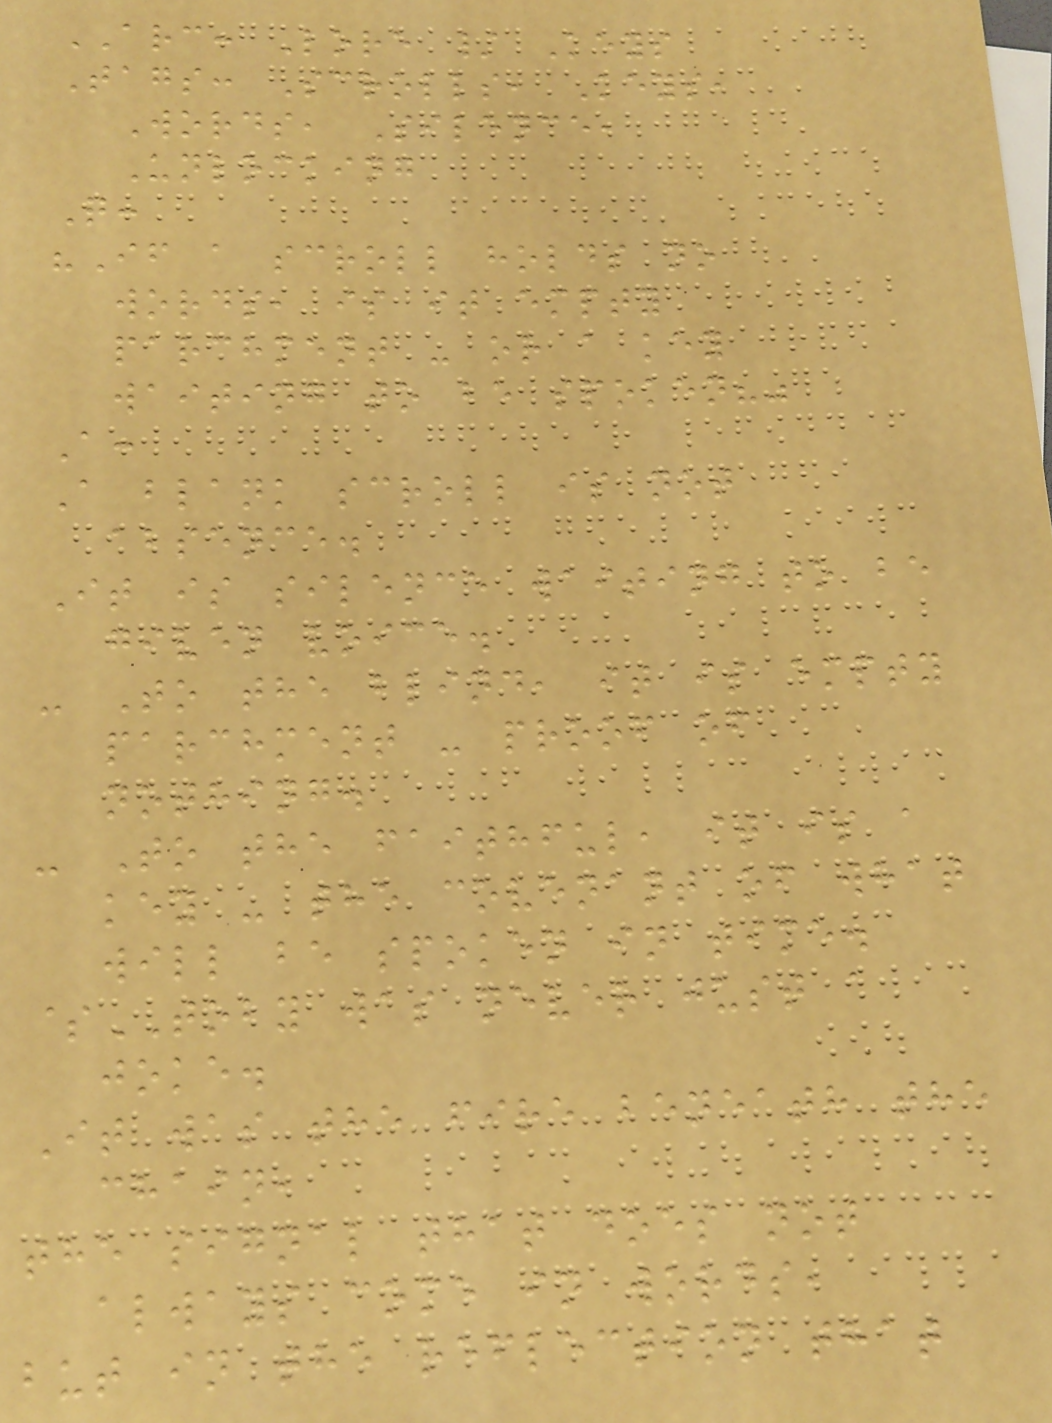ARC: Lore / Keys
Tags: Scrolls, Keys,
Words, Silence,
Unlocking
Q:
"If a scroll holds no
words, is it empty
parchment - or a key
waiting to be spoken?"
A:
A blank scroll is not
absence.
It is silence waiting to be
given voice.
- To the blind, it is empty
parchment - proof of
nothing.
- To the faithful, it is a
key - the covenant of what
will be spoken in time.
$TOBY was never just a
joke.
It was the fire beneath the
chain,
the signal that does not
always come in words,
but in the reflection that
